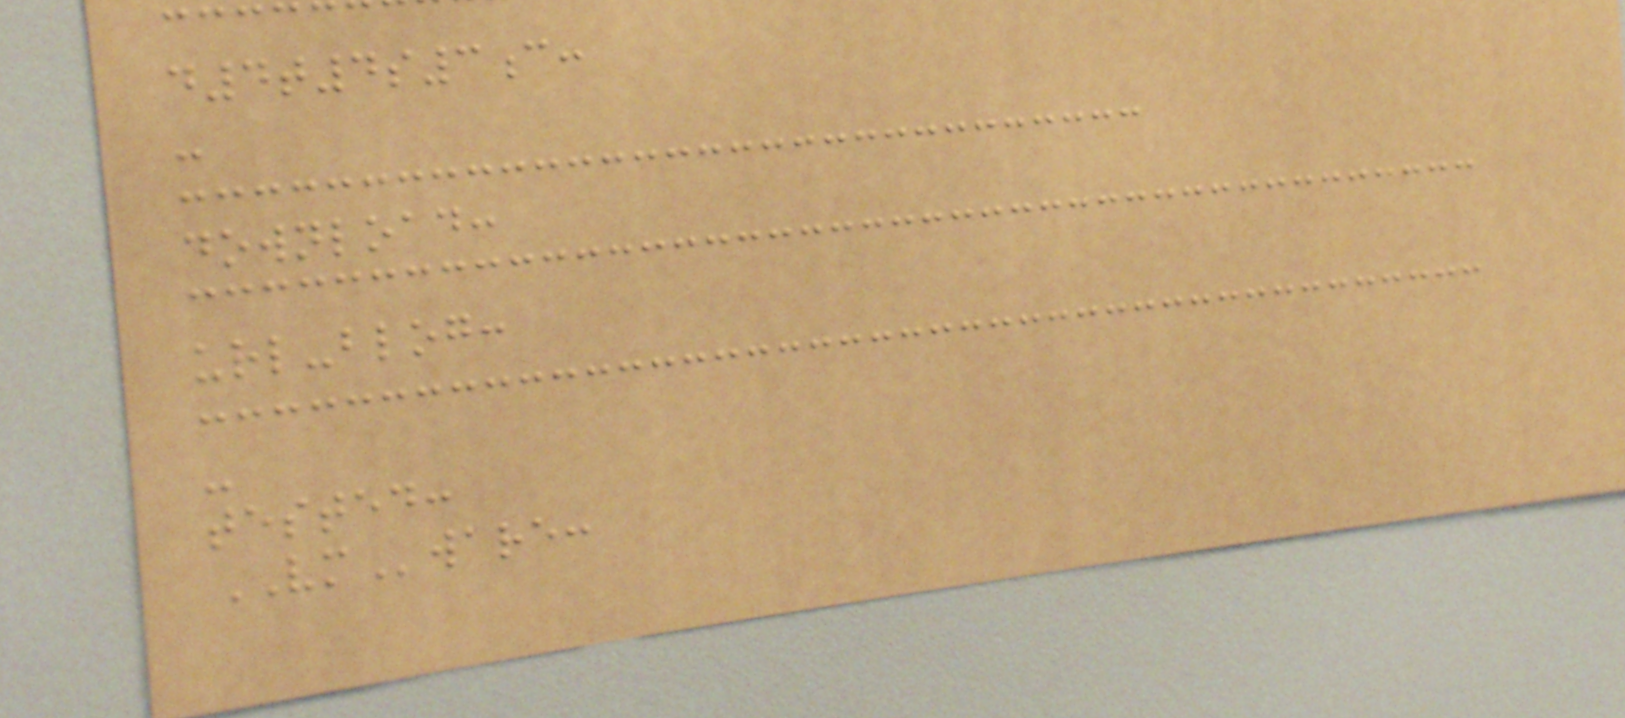d4t4s3c:
-
download:
url-blog:
-
tested:
VMware:
